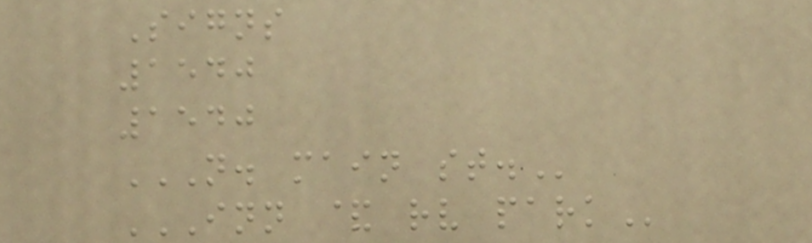Signs
1540
1540
N. MAIN ST.
INN & RV PARK
